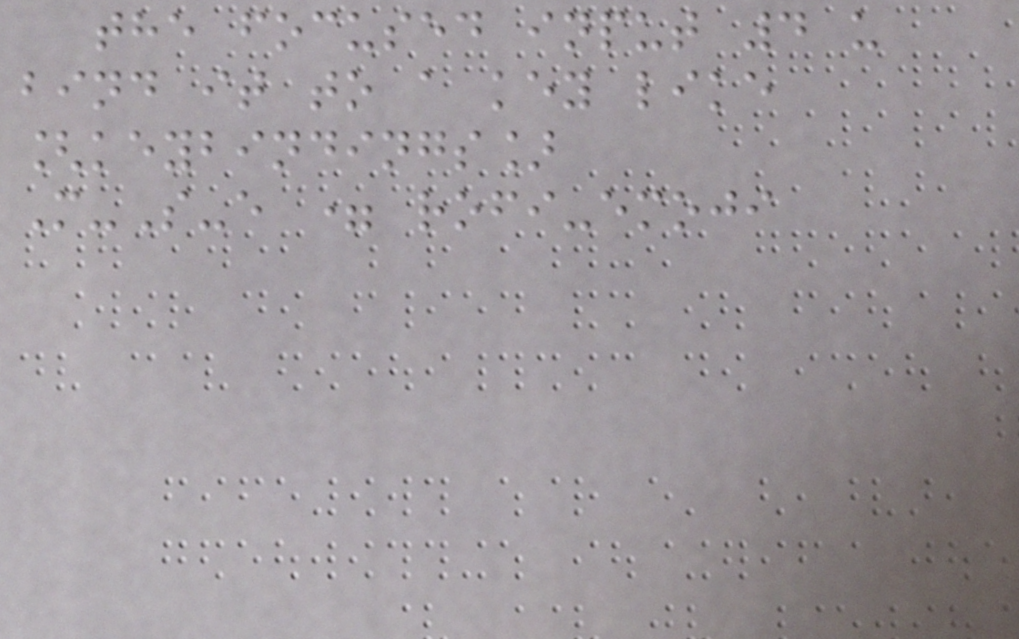the focused input 4 u
bind it to a key like
[keybindings]
M-S-e = rofi-emoji
